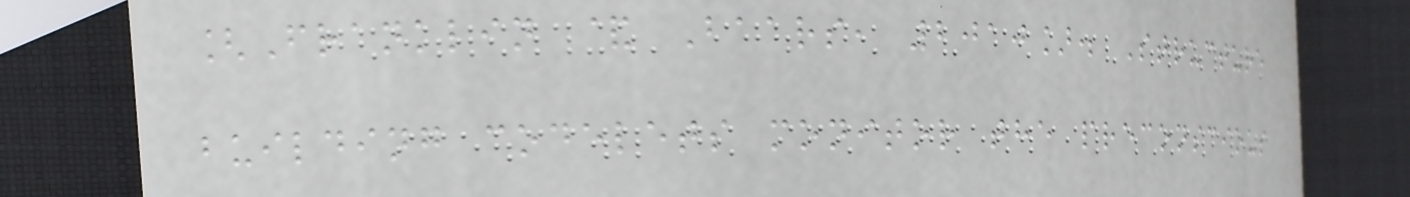[Franklin & Baars, 2010]. Structure
building codelets monitor the preconscious
